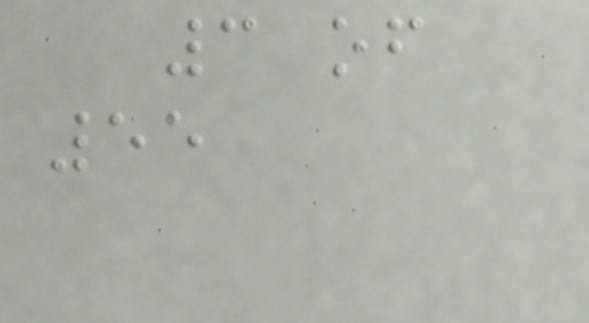3 of
55
